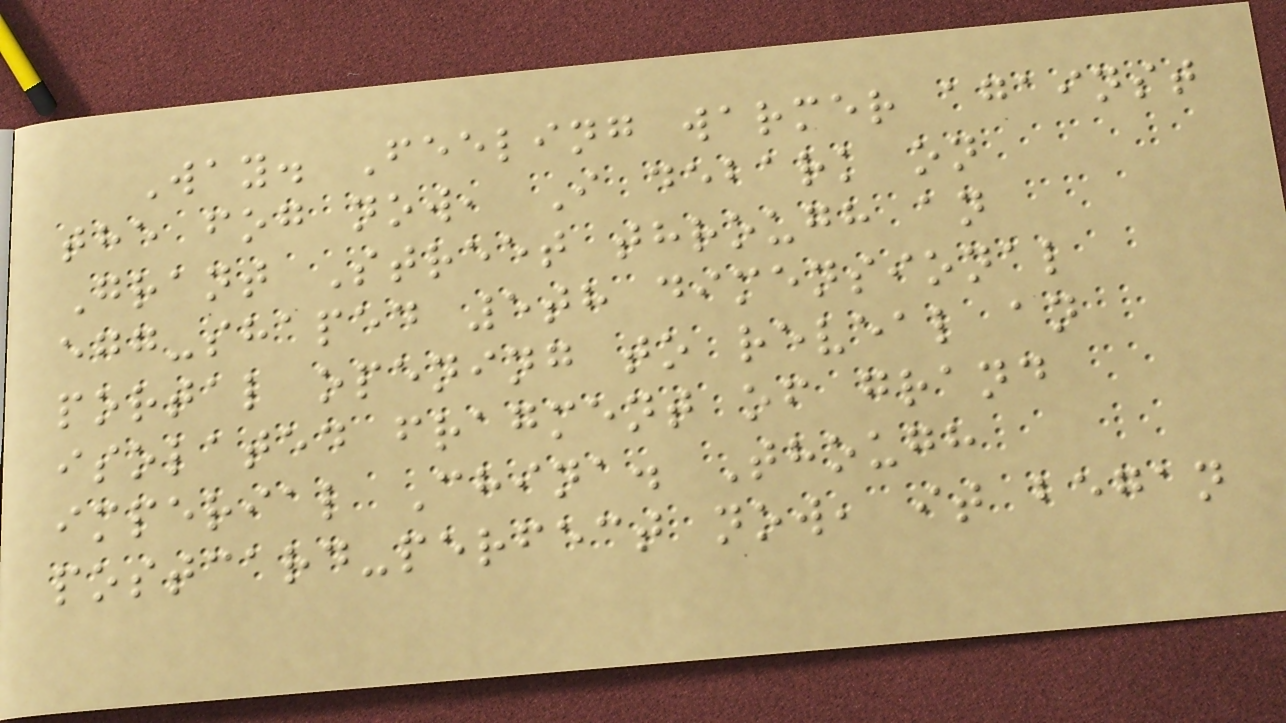Way. Feeling warmer against
the fog now, I debark on
Grant Street through an
egg-shaped 5th dimensional
portal opening to reveal an
isolated fragment of grand
imperial China. Though
postcard-perfect now, it began
